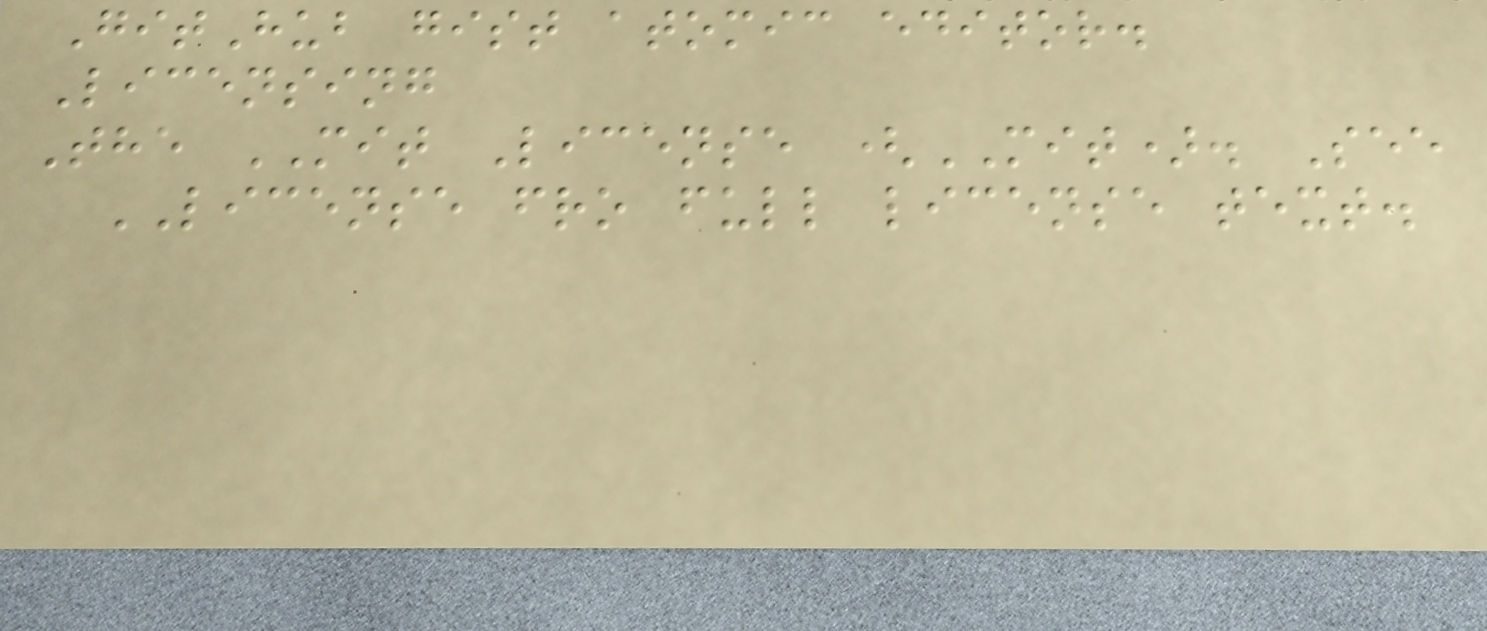GitHub gist atomic editor.
Licensing
The MIT License (MIT). See
LICENSE fro full license text.
